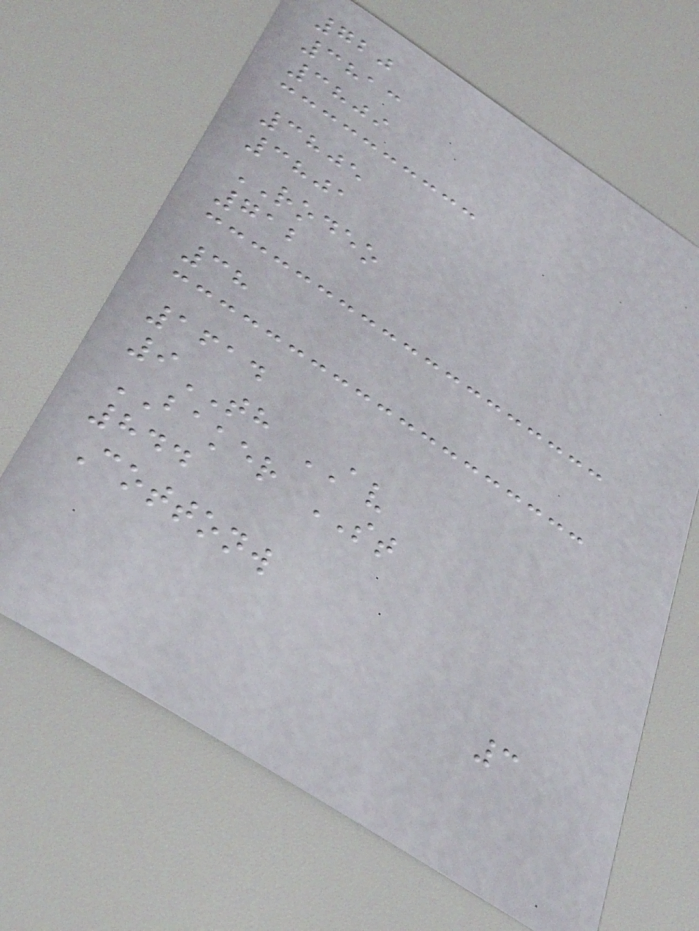720
3813
3809
3805
3801
RODEO
712
38
1614
9TH AV
BAKER ST
844
Cottonw
3
